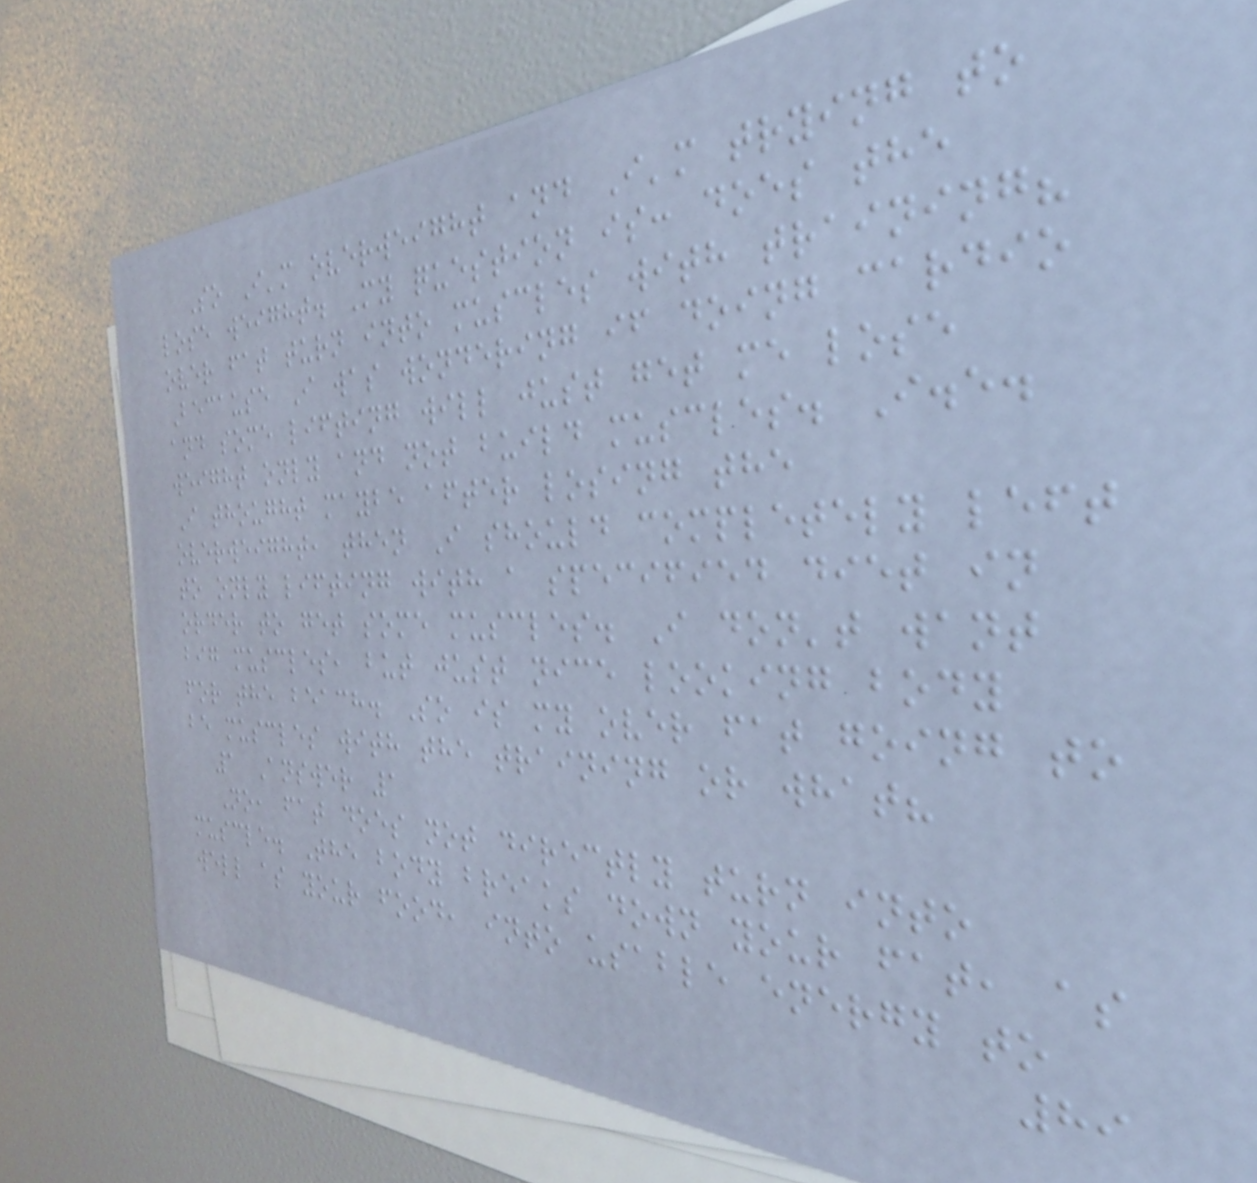So I'm overweight and I'm trying to
lose weight. My question is: does the
over fat turn into muscles with training?
Because I was wondering if doing cardio
and some lifting will just get me lose
weight only and not build muscles. I.e.
I thought maybe after losing the
overweight, then I should completely left
to only lifting with a specified diet in
order to get some muscles. I don't want
big muscles, but just nice looking body
for the beach. So is my over fat going to
be muscles with the training or what?
1 Answer 1
No, fat does not directly turn into
muscle. The body breaks down your fat, as
well as your food, into usable energy to
89
